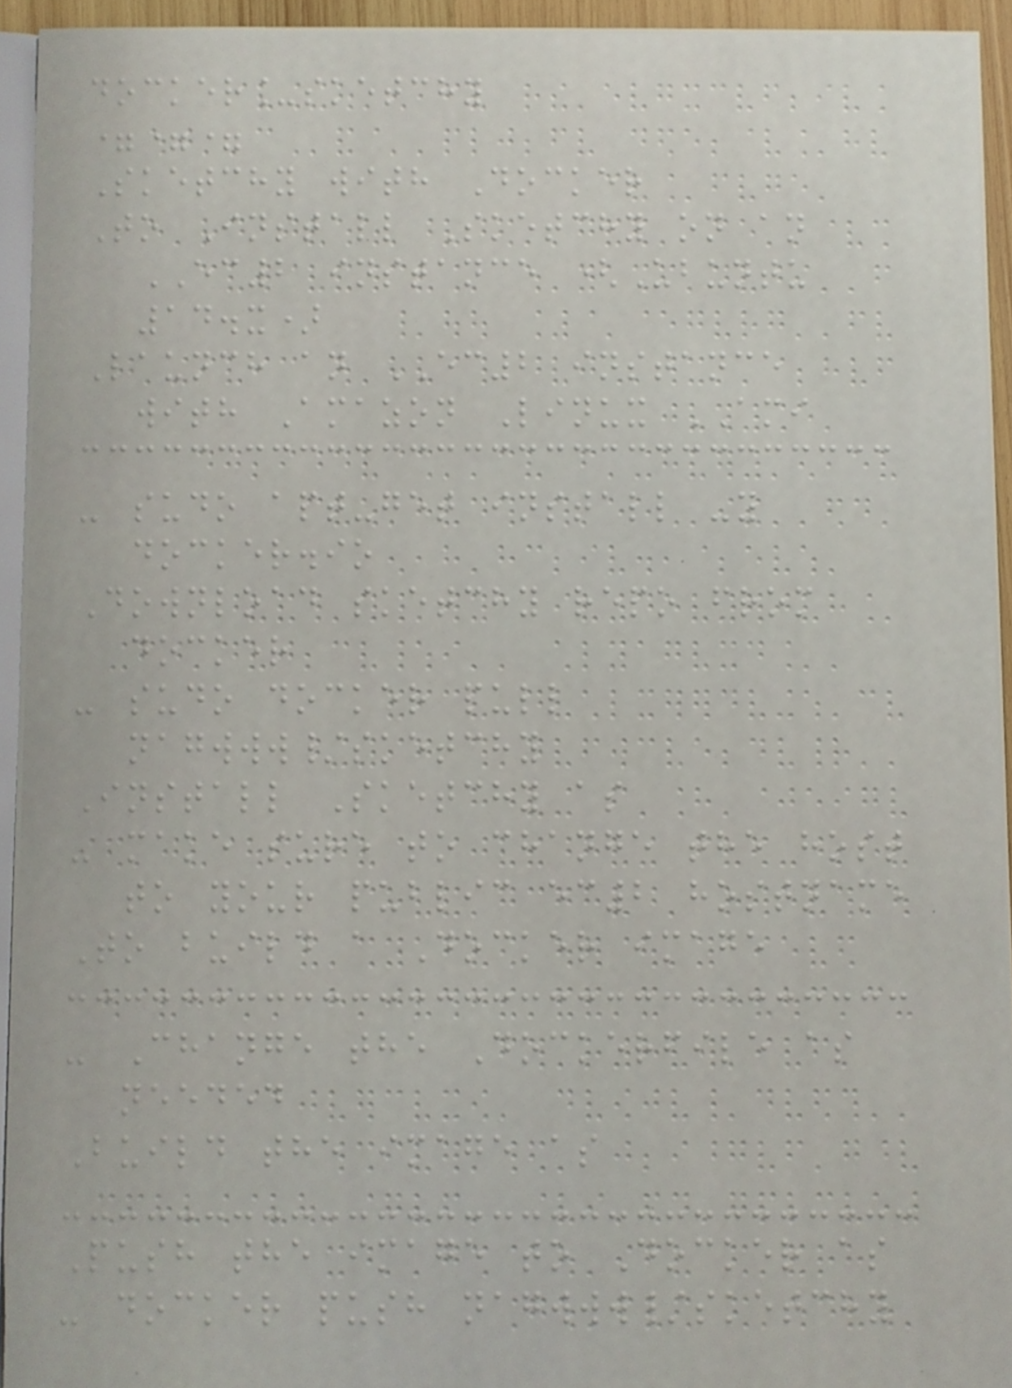docker_sketchy
===
Sketchy with Docker
To Install Sketchy on an
EC2 instance (Ubuntu
14.x)
Launch an EC2 instance
with Amazon Linux AMI
- sudo apt-get install -y
docker.io
Download sketchy repo from
docker
- sudo docker pull
nagwww/sketchy
Install Sketchy as
- make sure to change the host
to your public ec2 hostname
To build a Docker image
- Change the Dockerfile as
needed
Build the image as
Push the image to Docker as
- docker push nagwww/sketchy
